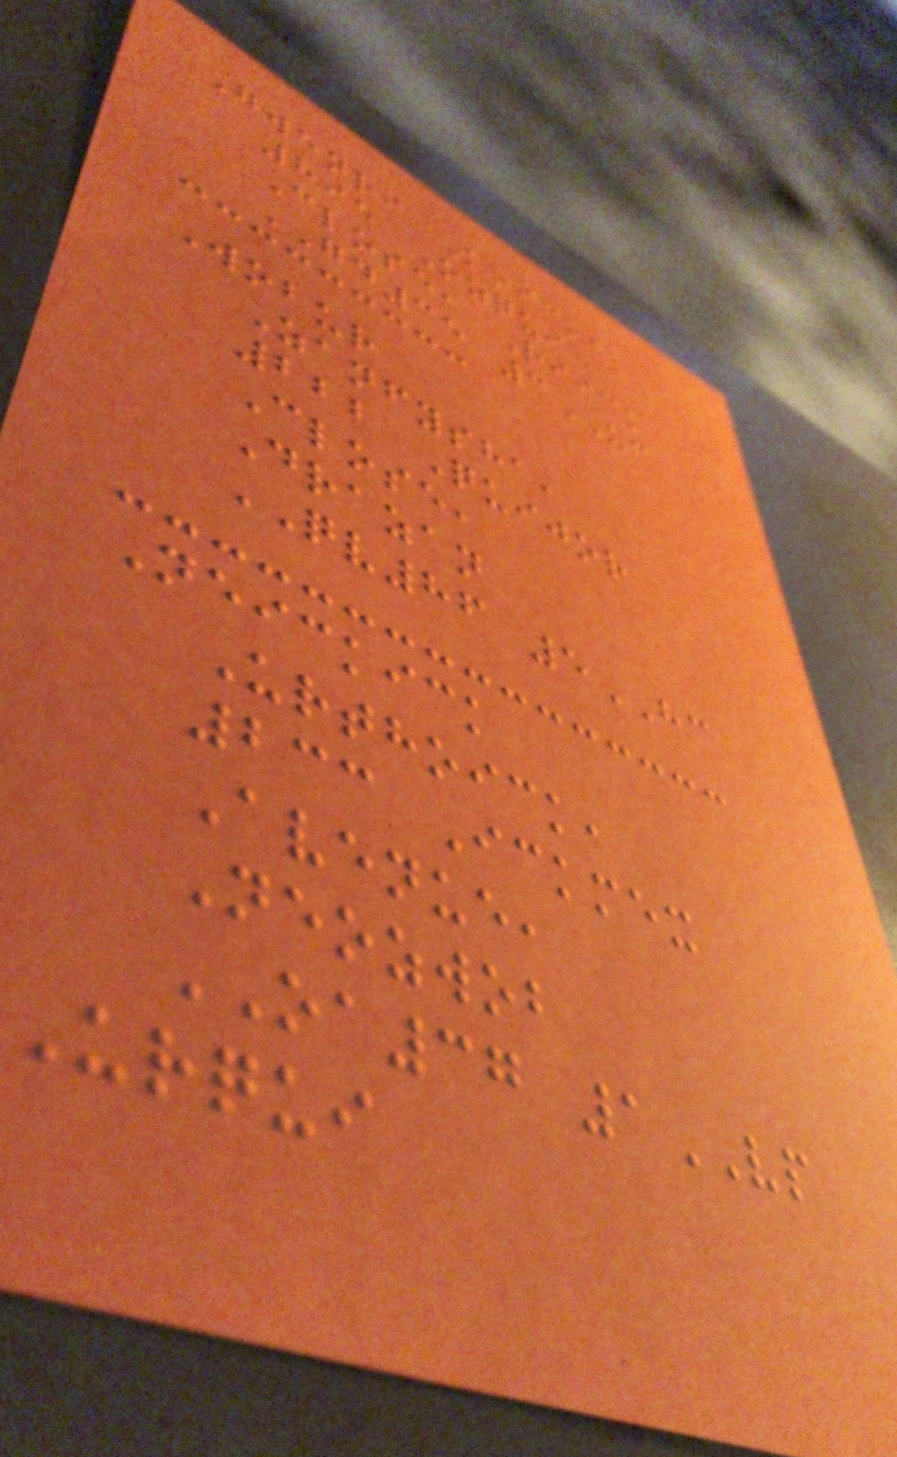Gwenri Koick,
895 Ozqui
Close, Riick
GD35 3UC
Wobur
Zanfysha,
222 Quijor
Close,
Drazan
QV86 5HC
Neickick
Urthoick,
233 Ickmex
Avenue,
Neozwob
OA37 1VP
Urqui
